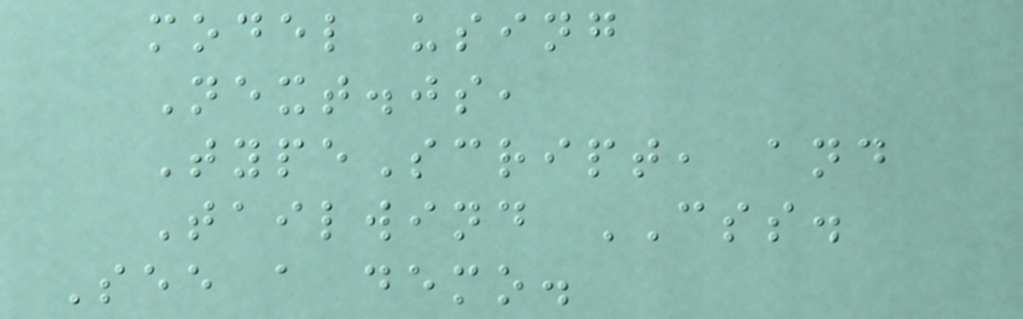model using
Next.js,
TypeScript, and
Tailwind CSS.
See a demo.
